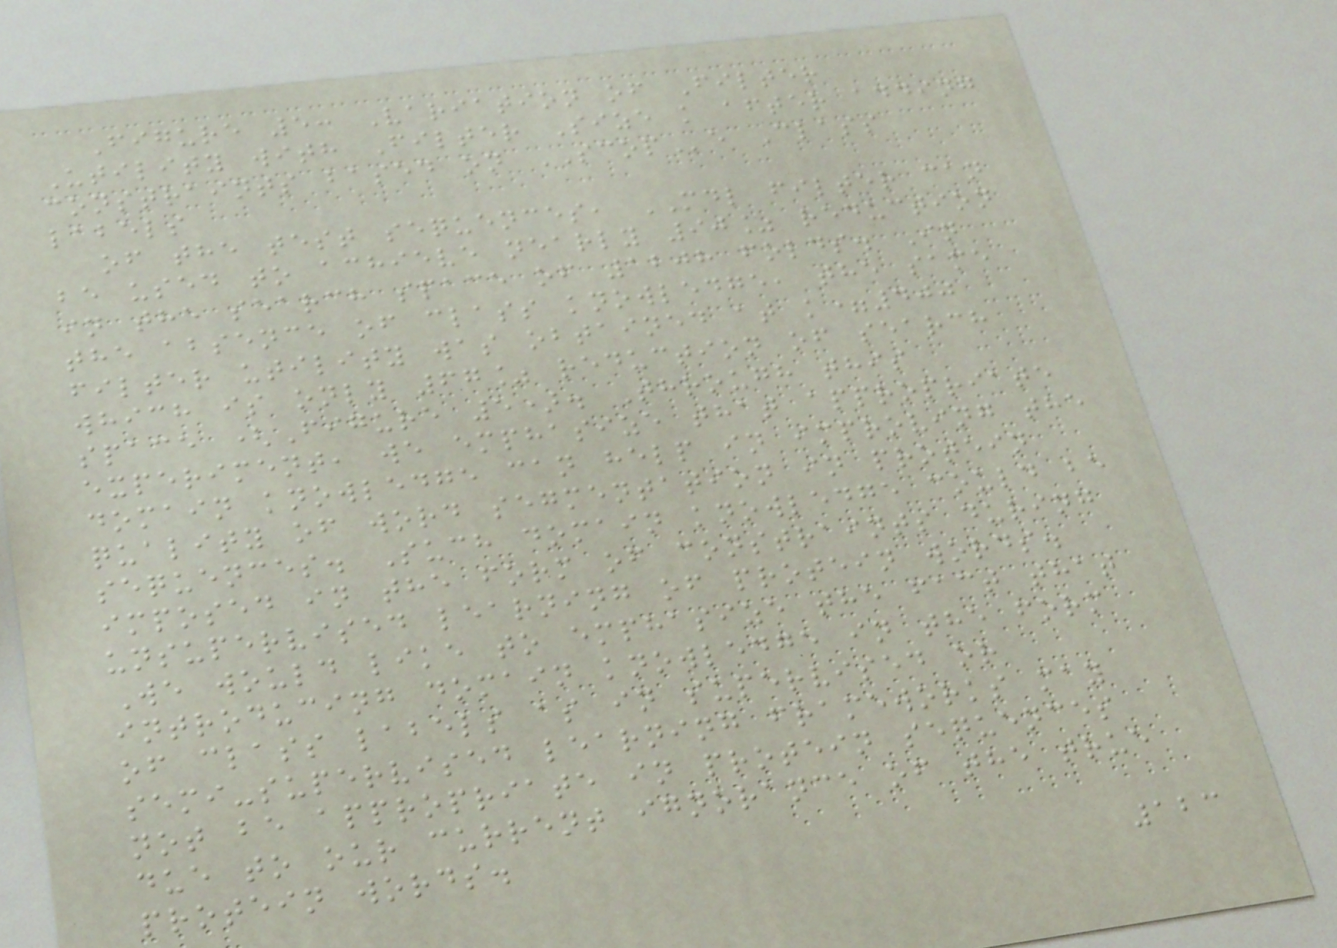Figure 5: Variation of Filter
Utility with Filter Size k after adding
constraints based on SCOPe Class
labels
of the test sequences, MDL filter can
be used to achieve nearly 90% reduction
in the search space of 1208 folds. In
the absence of class knowledge, the same
filter utility was obtained at k=400
which is only 67% reduction of search
space (Figure 5). Through this
experiment, we emphasize that appropriate
domain knowledge can help in improving the
quality of word segmentation in protein
sequences. Such domain knowledge could be
imposed in the form of constraints during
unsupervised learning of protein words.
We would like to emphasize the fact that
introducing domain knowledge in the form
of class labels as in supervised or
semi-supervised learning frameworks may
not be appropriate in protein sequences
due to our current ignorance of the true
protein words.
123
